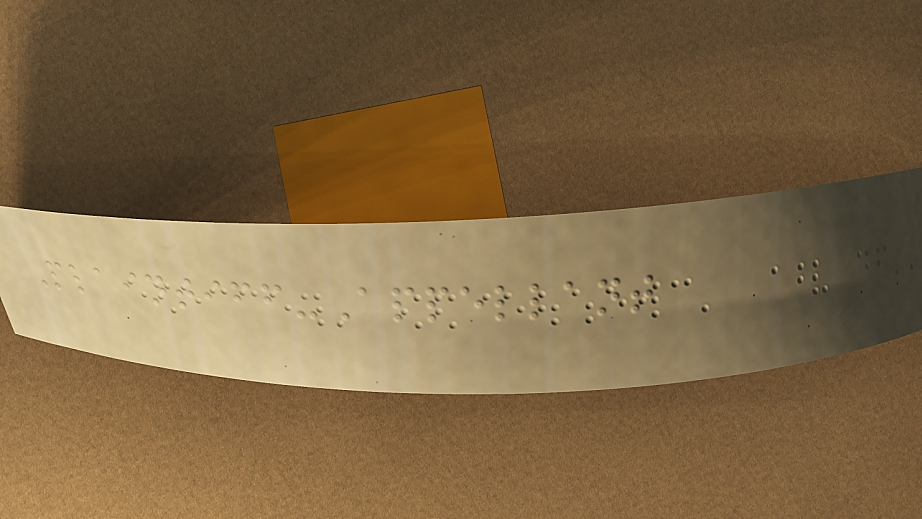Plaintiff-Appellant
